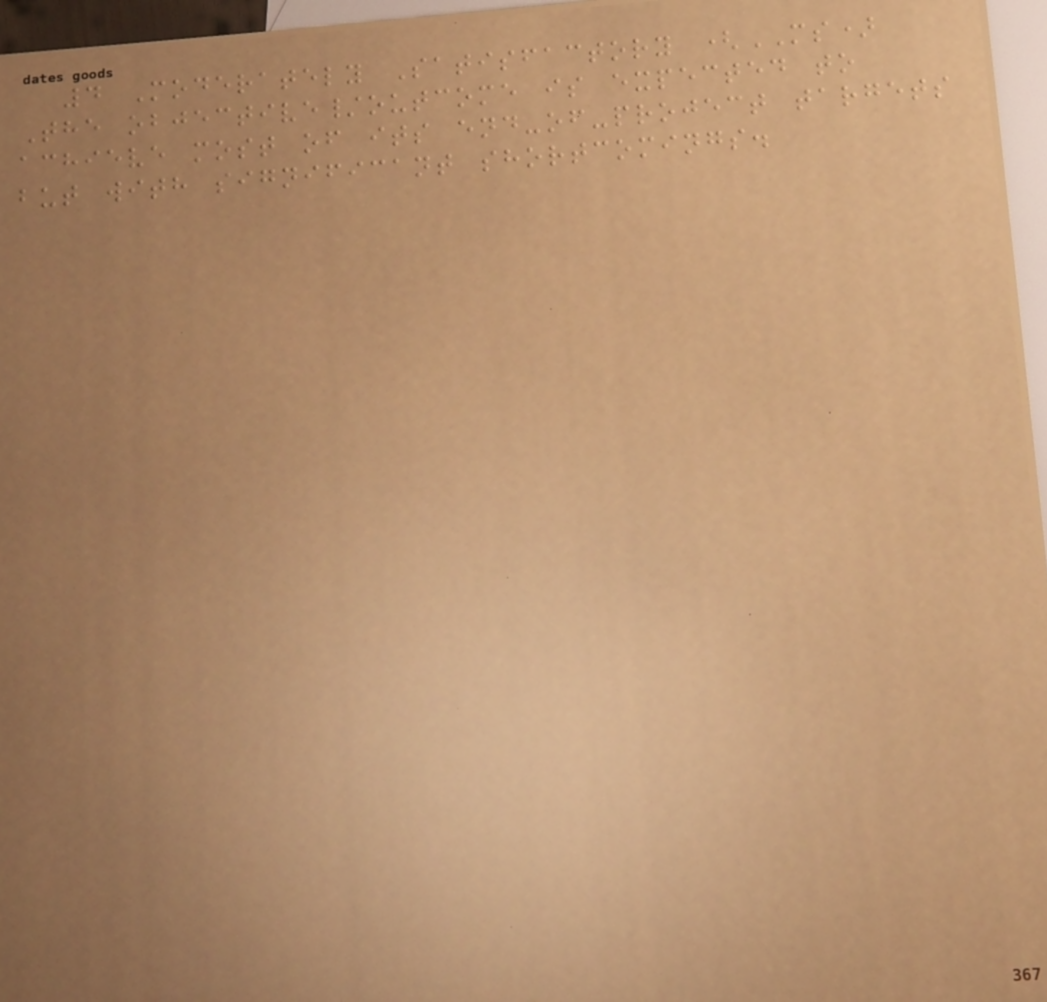4 Moderately Satisfactory (MS)
The objective/outcome is expected to
achieve most of its end-of-project targets
but with significant shortcomings.
